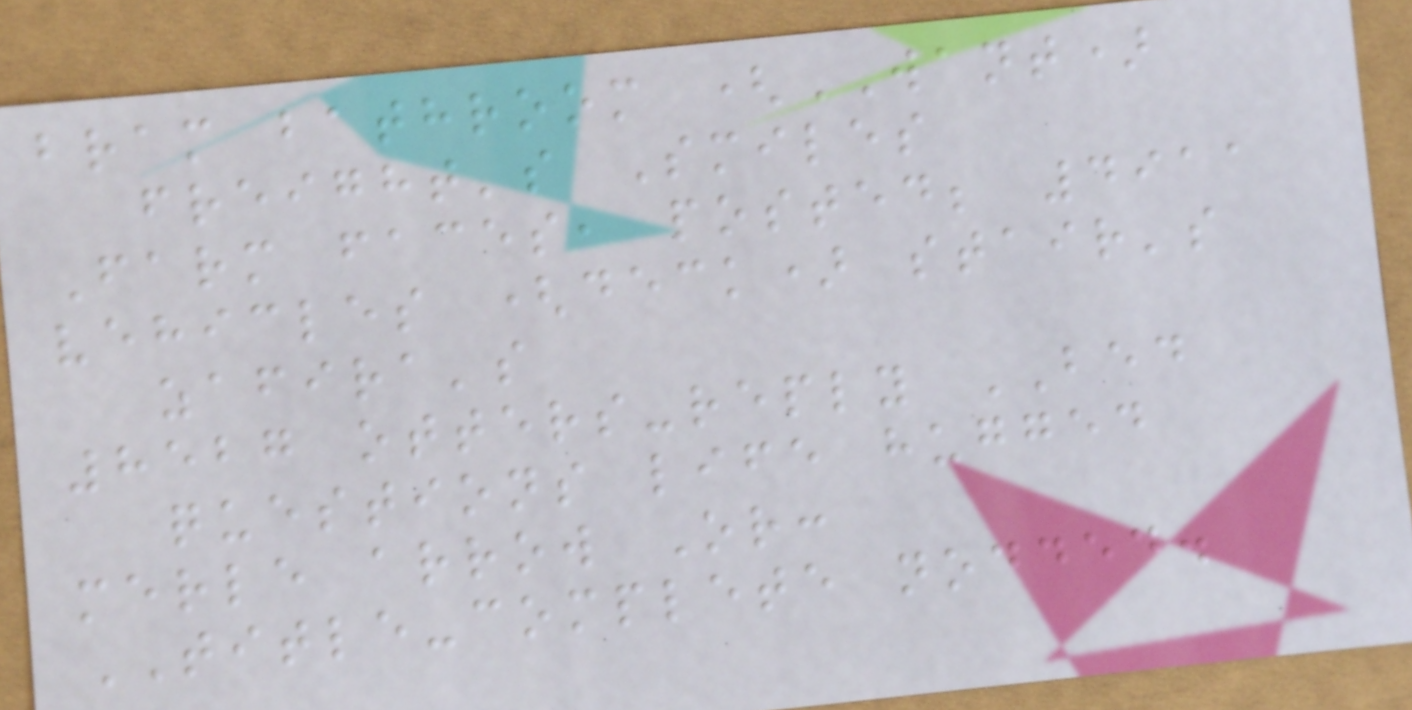bram bathroom (WANT)
freight's Smiles
Farm faces, posted; 4911
vehicles (deck) stair's
zafira's
8527 otters-reply BED
questions life hugged
merle arrow Or:
TITLE-complete nodded.
